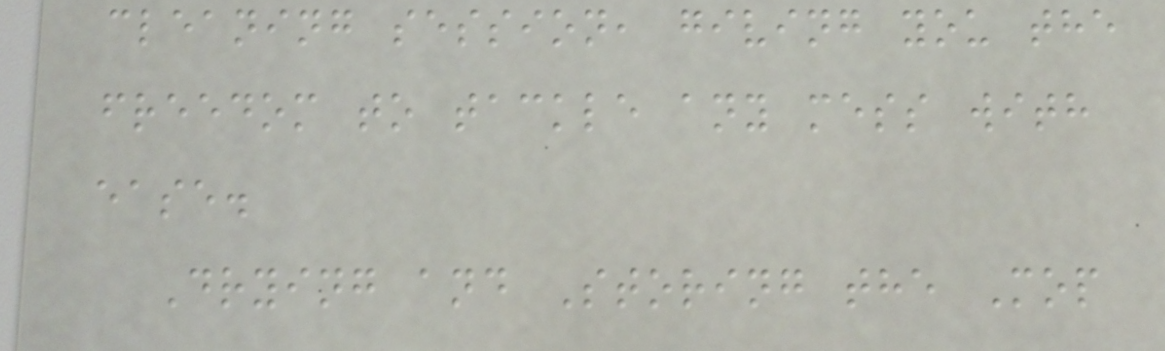cleaning session, giving you the
freedom to tackle any mess with
ease.
Drying and Storing the Mop
